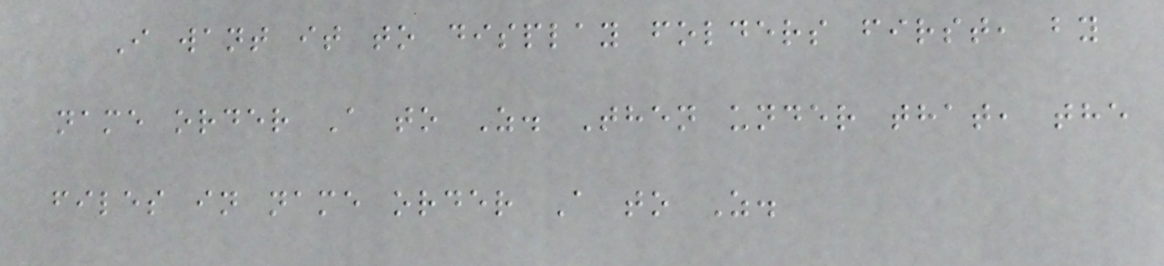I want it to display folders first, by
name order A to Z. Then under that, the
files in name order A to Z.
